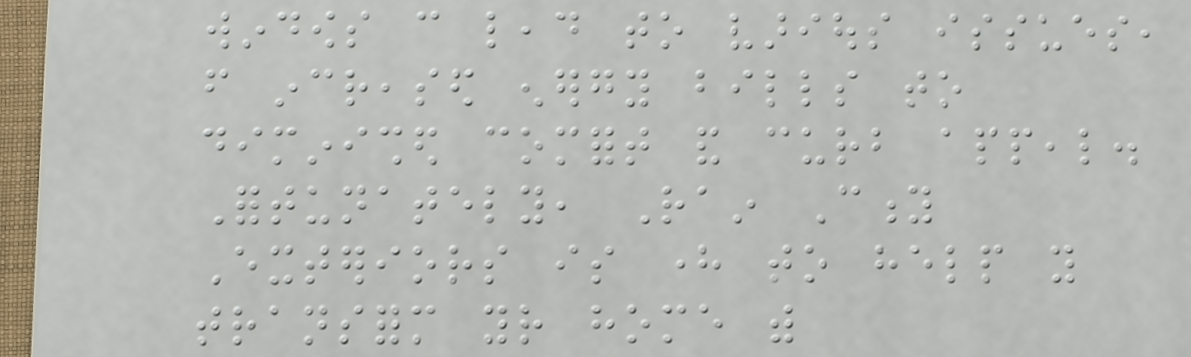windows can lead to various issues,
from increased energy bills to
diminished comfort and curb appeal.
Fortunately, Rain City
Exteriors is here to help you
transform your home with
